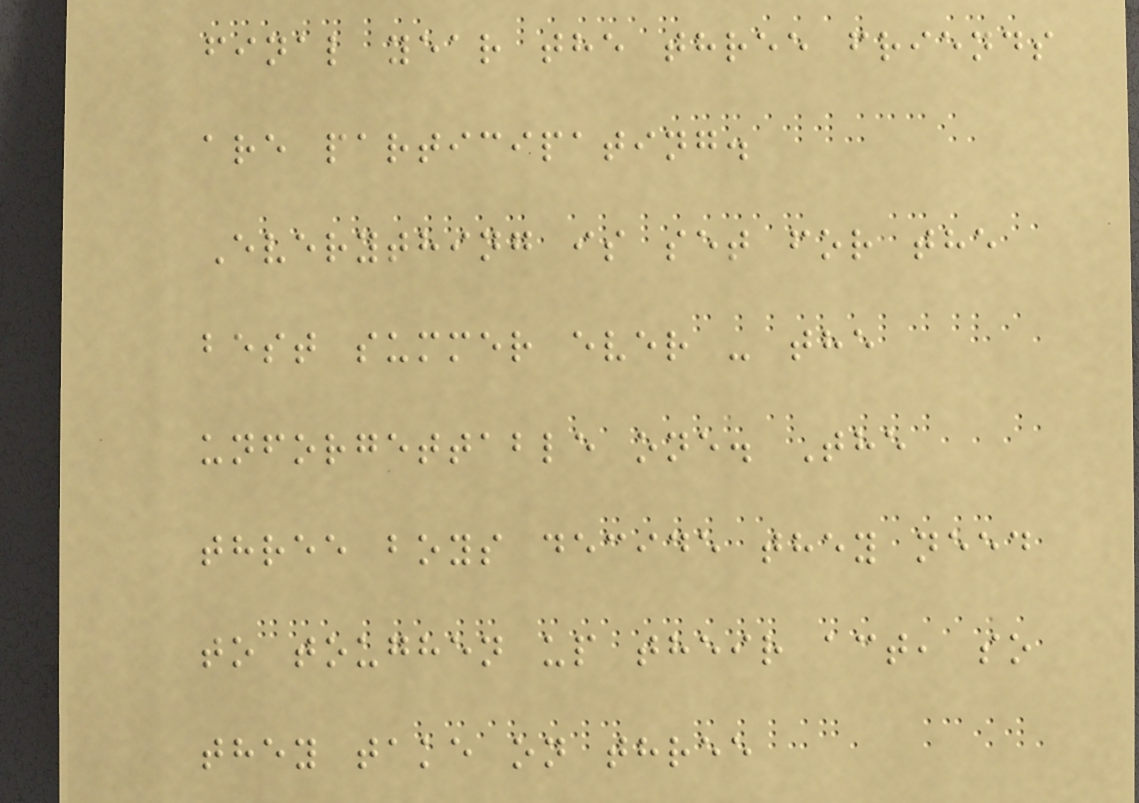final year the three friends
are participating.
Everything is set for the
best summer ever - the
unforgettable one. The
three boys decide they need
to toughen up their act, so
they take on three
